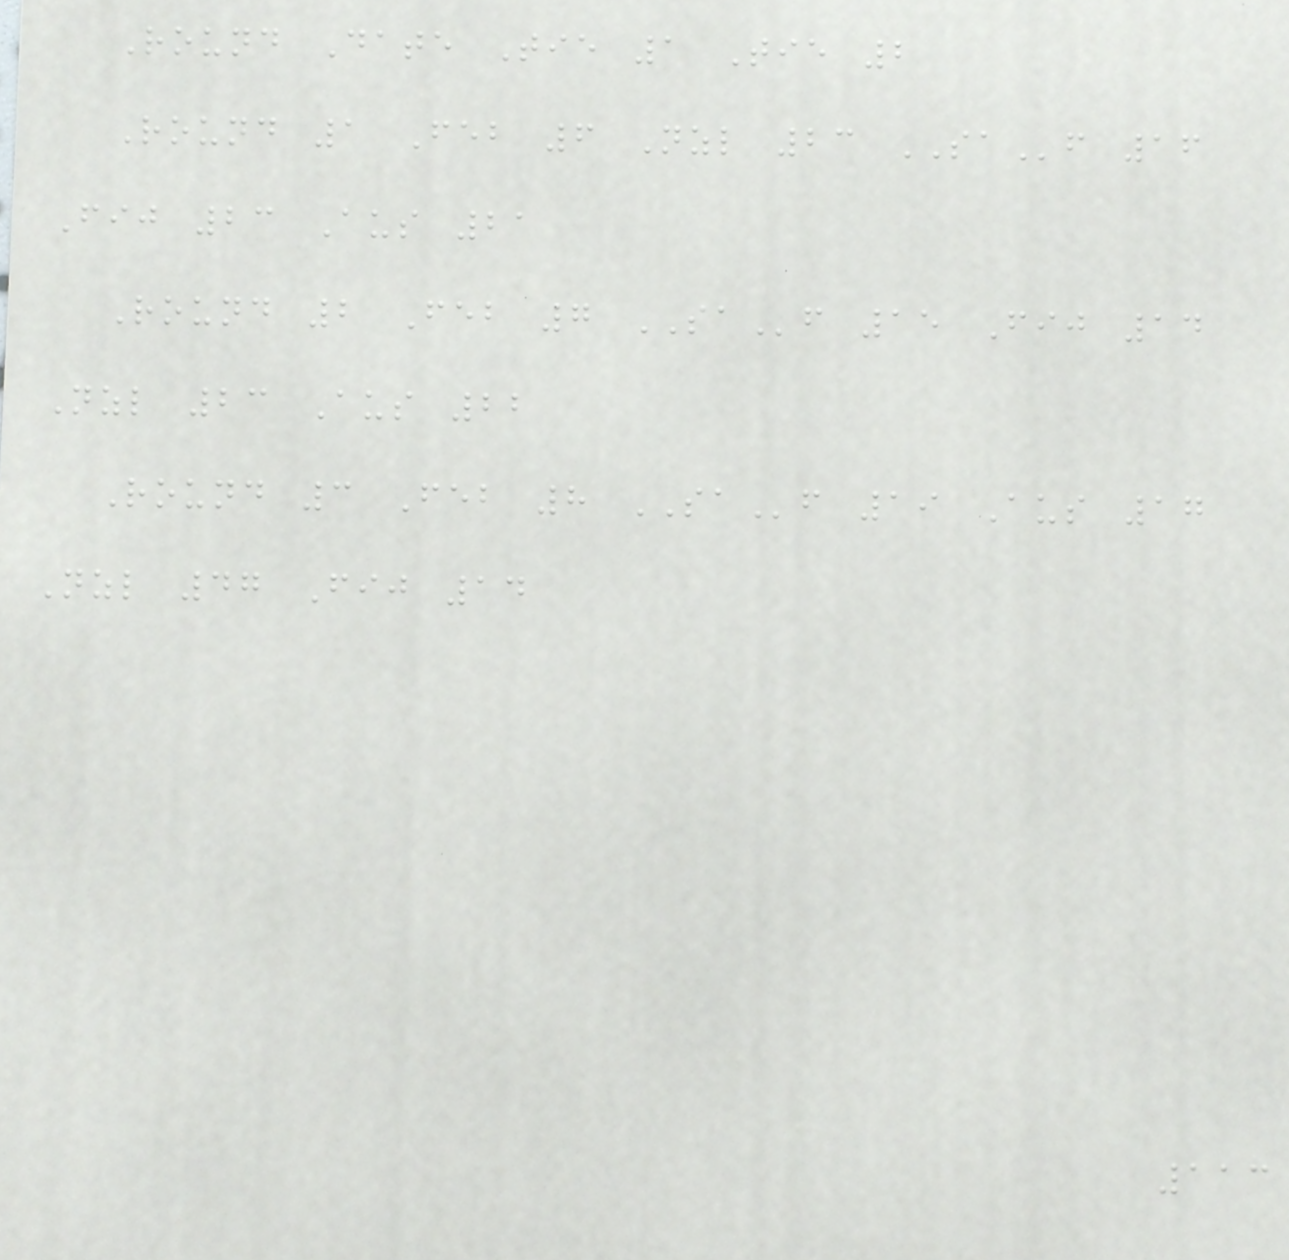Round Date Tie 1 Tie 2
Round 1 Feb 6 Nzl 23 SAf 16
Fij 23 Aus 21
Round 2 Feb 7 SAf 15 Fij 14
Nzl 23 Aus 22
Round 3 Feb 8 SAf 19 Aus 17
Nzl 47 Fij 14
113
